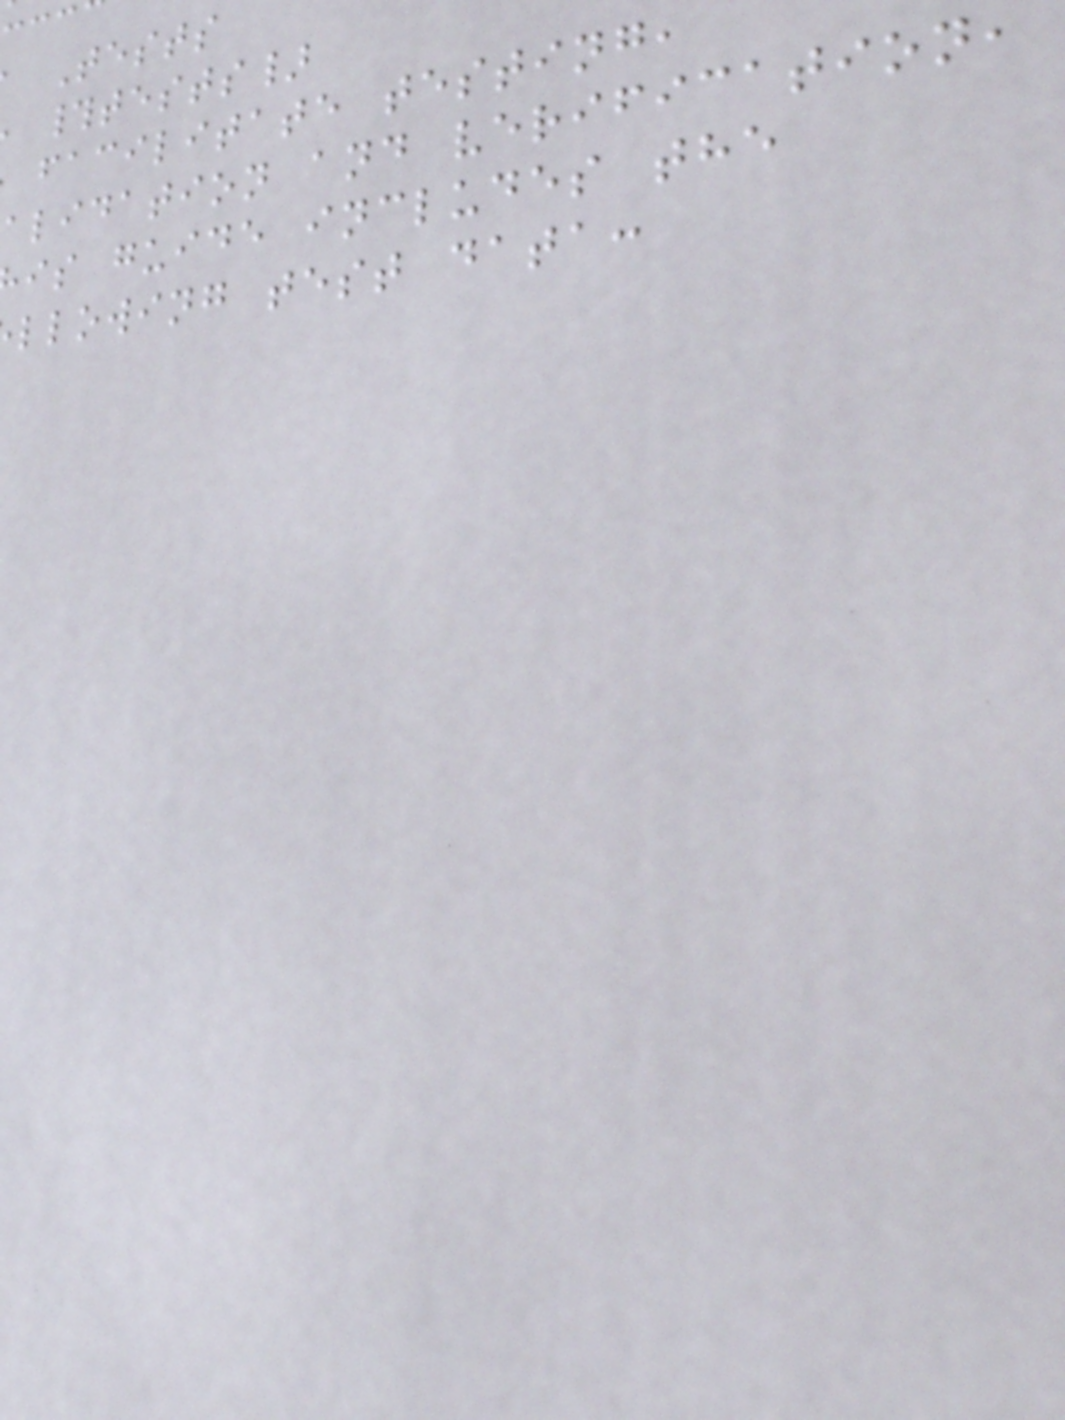Tests
#tests}
facilitate testing,
alidation and verification,
is guide includes the
llowing test data:
